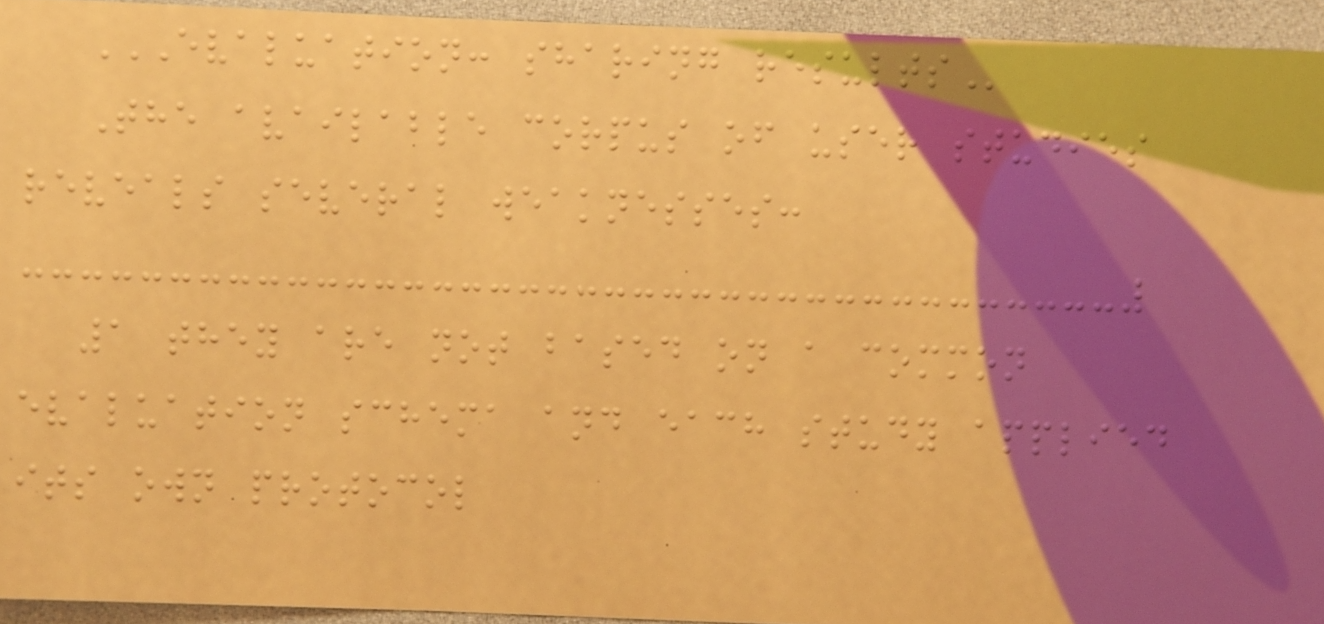EVALUATION: SHARING RESULTS
The available corpus of user studies
reveals several weaknesses:
1 they are not based on a common
evaluation schema and each study applied
its own protocol
